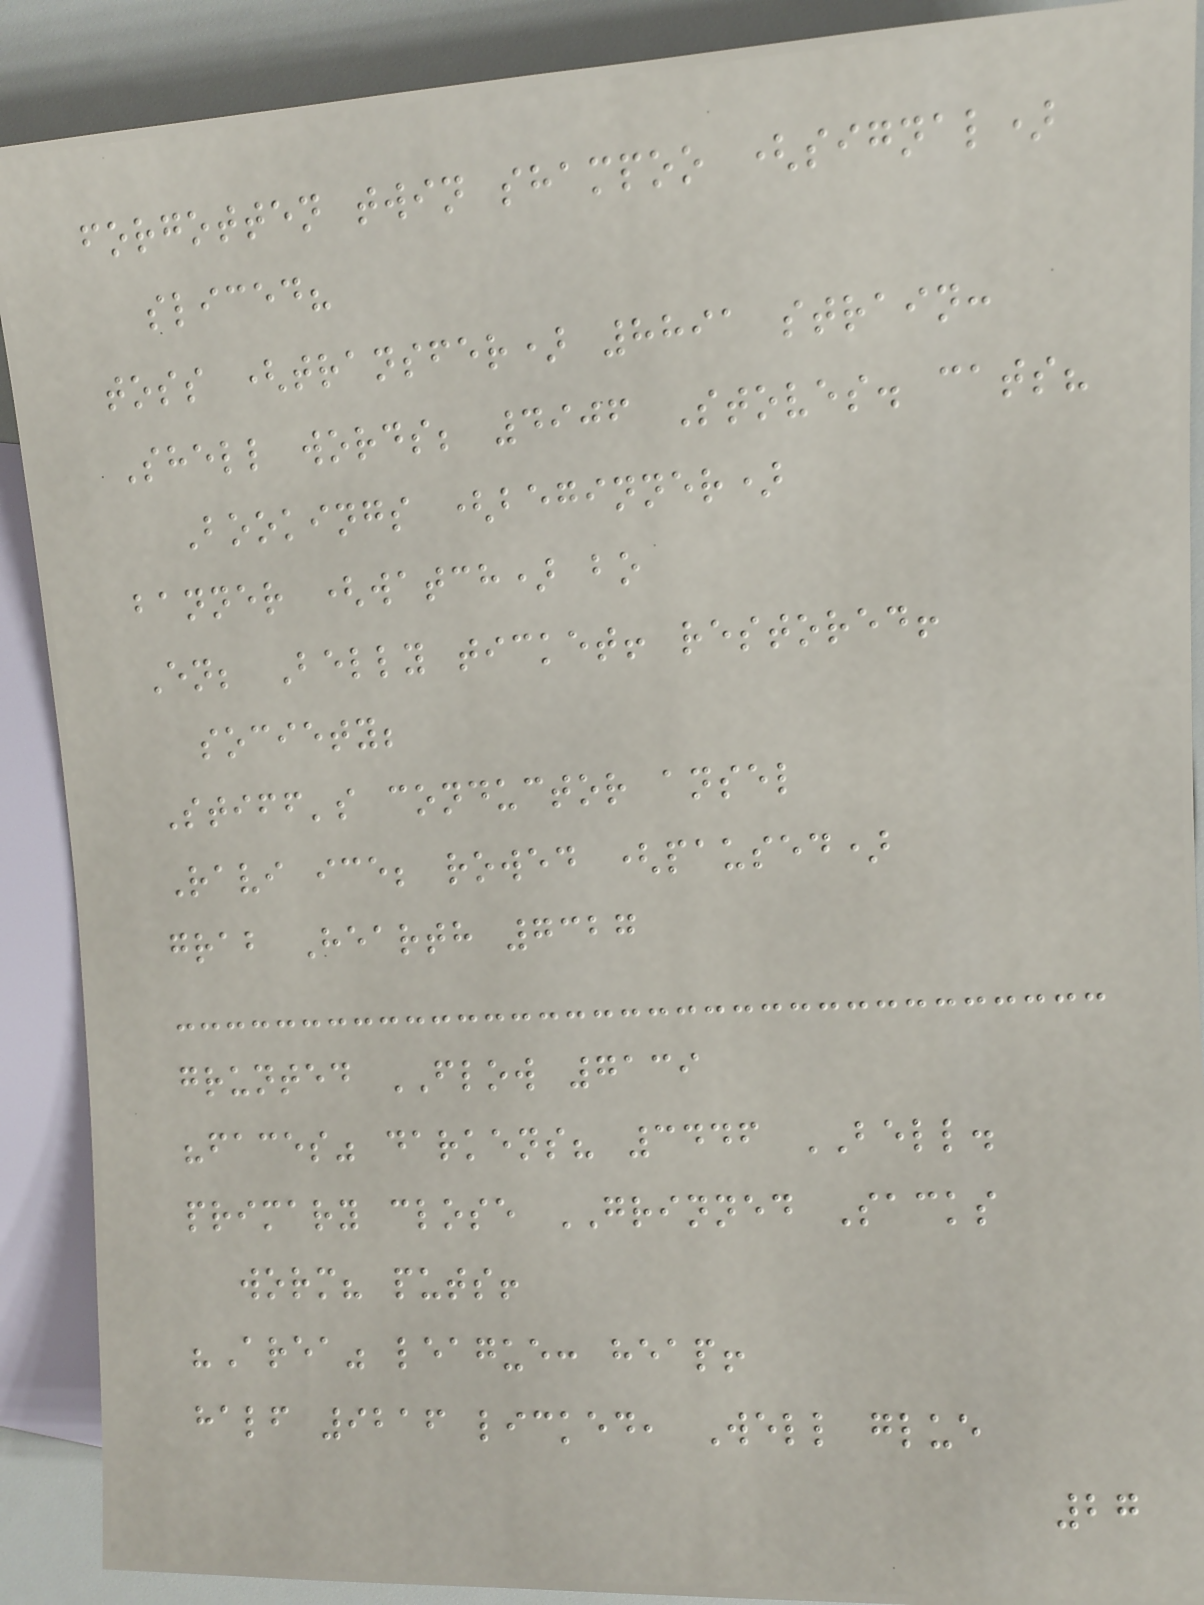forgotten twin shampoo (signal)
sliced?
toss (transfer) 8891 strain:
Shell words; 4906 Stoves. cats?
Bookings (beginner)
banner (watch) bo
En; Belly ticket! restored!
society;
Stiff's conductor ansel
Ravi ice; rowed (paused)
grab Hearth 7327
grunted FLOW 7139
"faces" darkens? 3446 BELL.
primary close GRINNED Sacks
worm? puts!
"Area" league: heap!
half 9216 licked, Well glue
27
